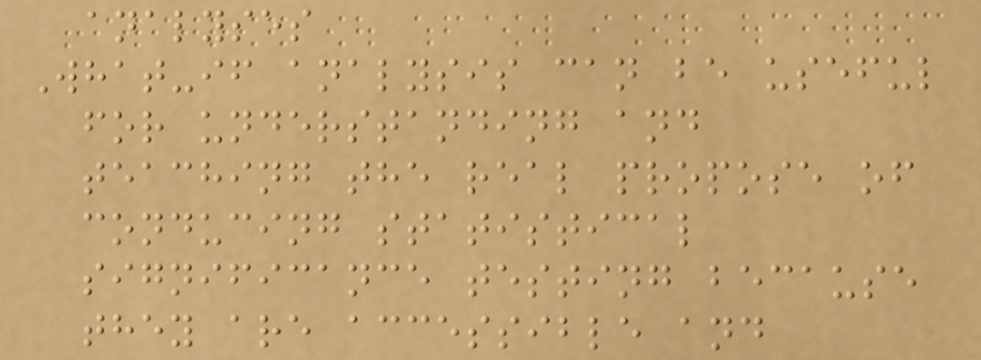analyses
What-if analysis can be useful
for understanding and
teaching the real propose of
conducing statistical
significance testing because
they are accessible and
